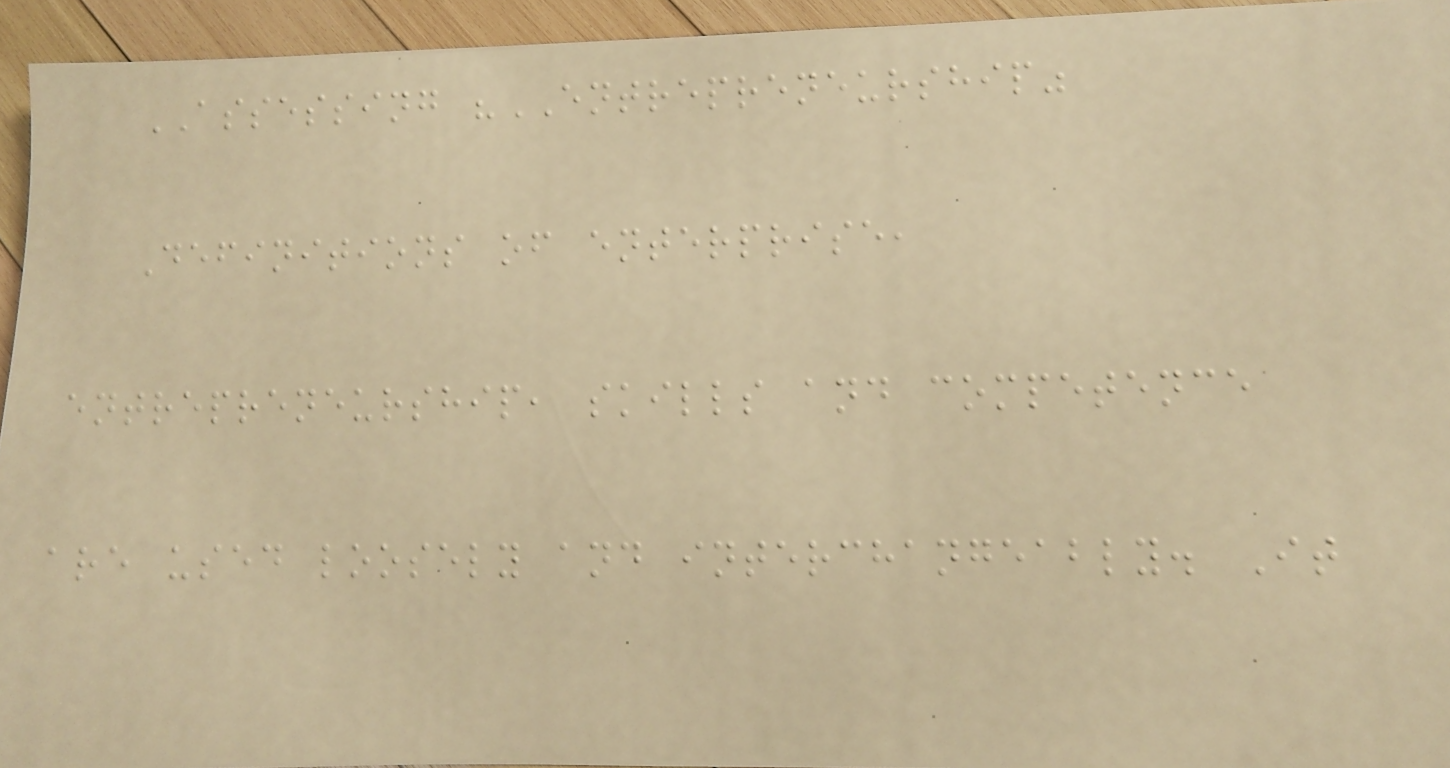ASSESSING "ENTREPRENEURSHIP"
Definitions of enterprise,
entrepreneurship, skills and competence
are used loosely and interchangeably. It
